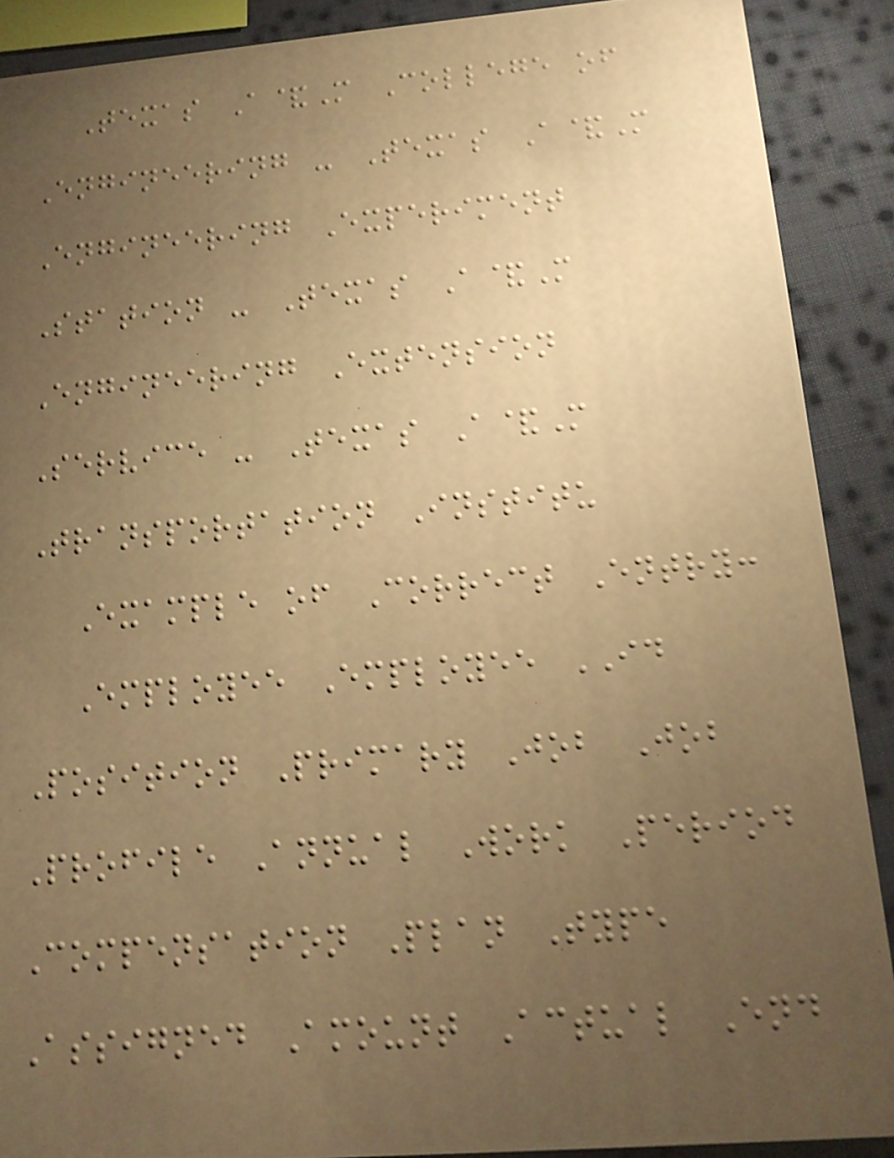Texas A&M College of
Engineering - Texas A&M
Engineering Experiment
Station - Texas A&M
Engineering Extension
Service - Texas A&M
Transportation Institu
Example of Correct Entry:
Employee Employee ID
Position Primary Job Job
Profile Annual Work Period
Compensation Plan Type
Assigned Amount Actual End
